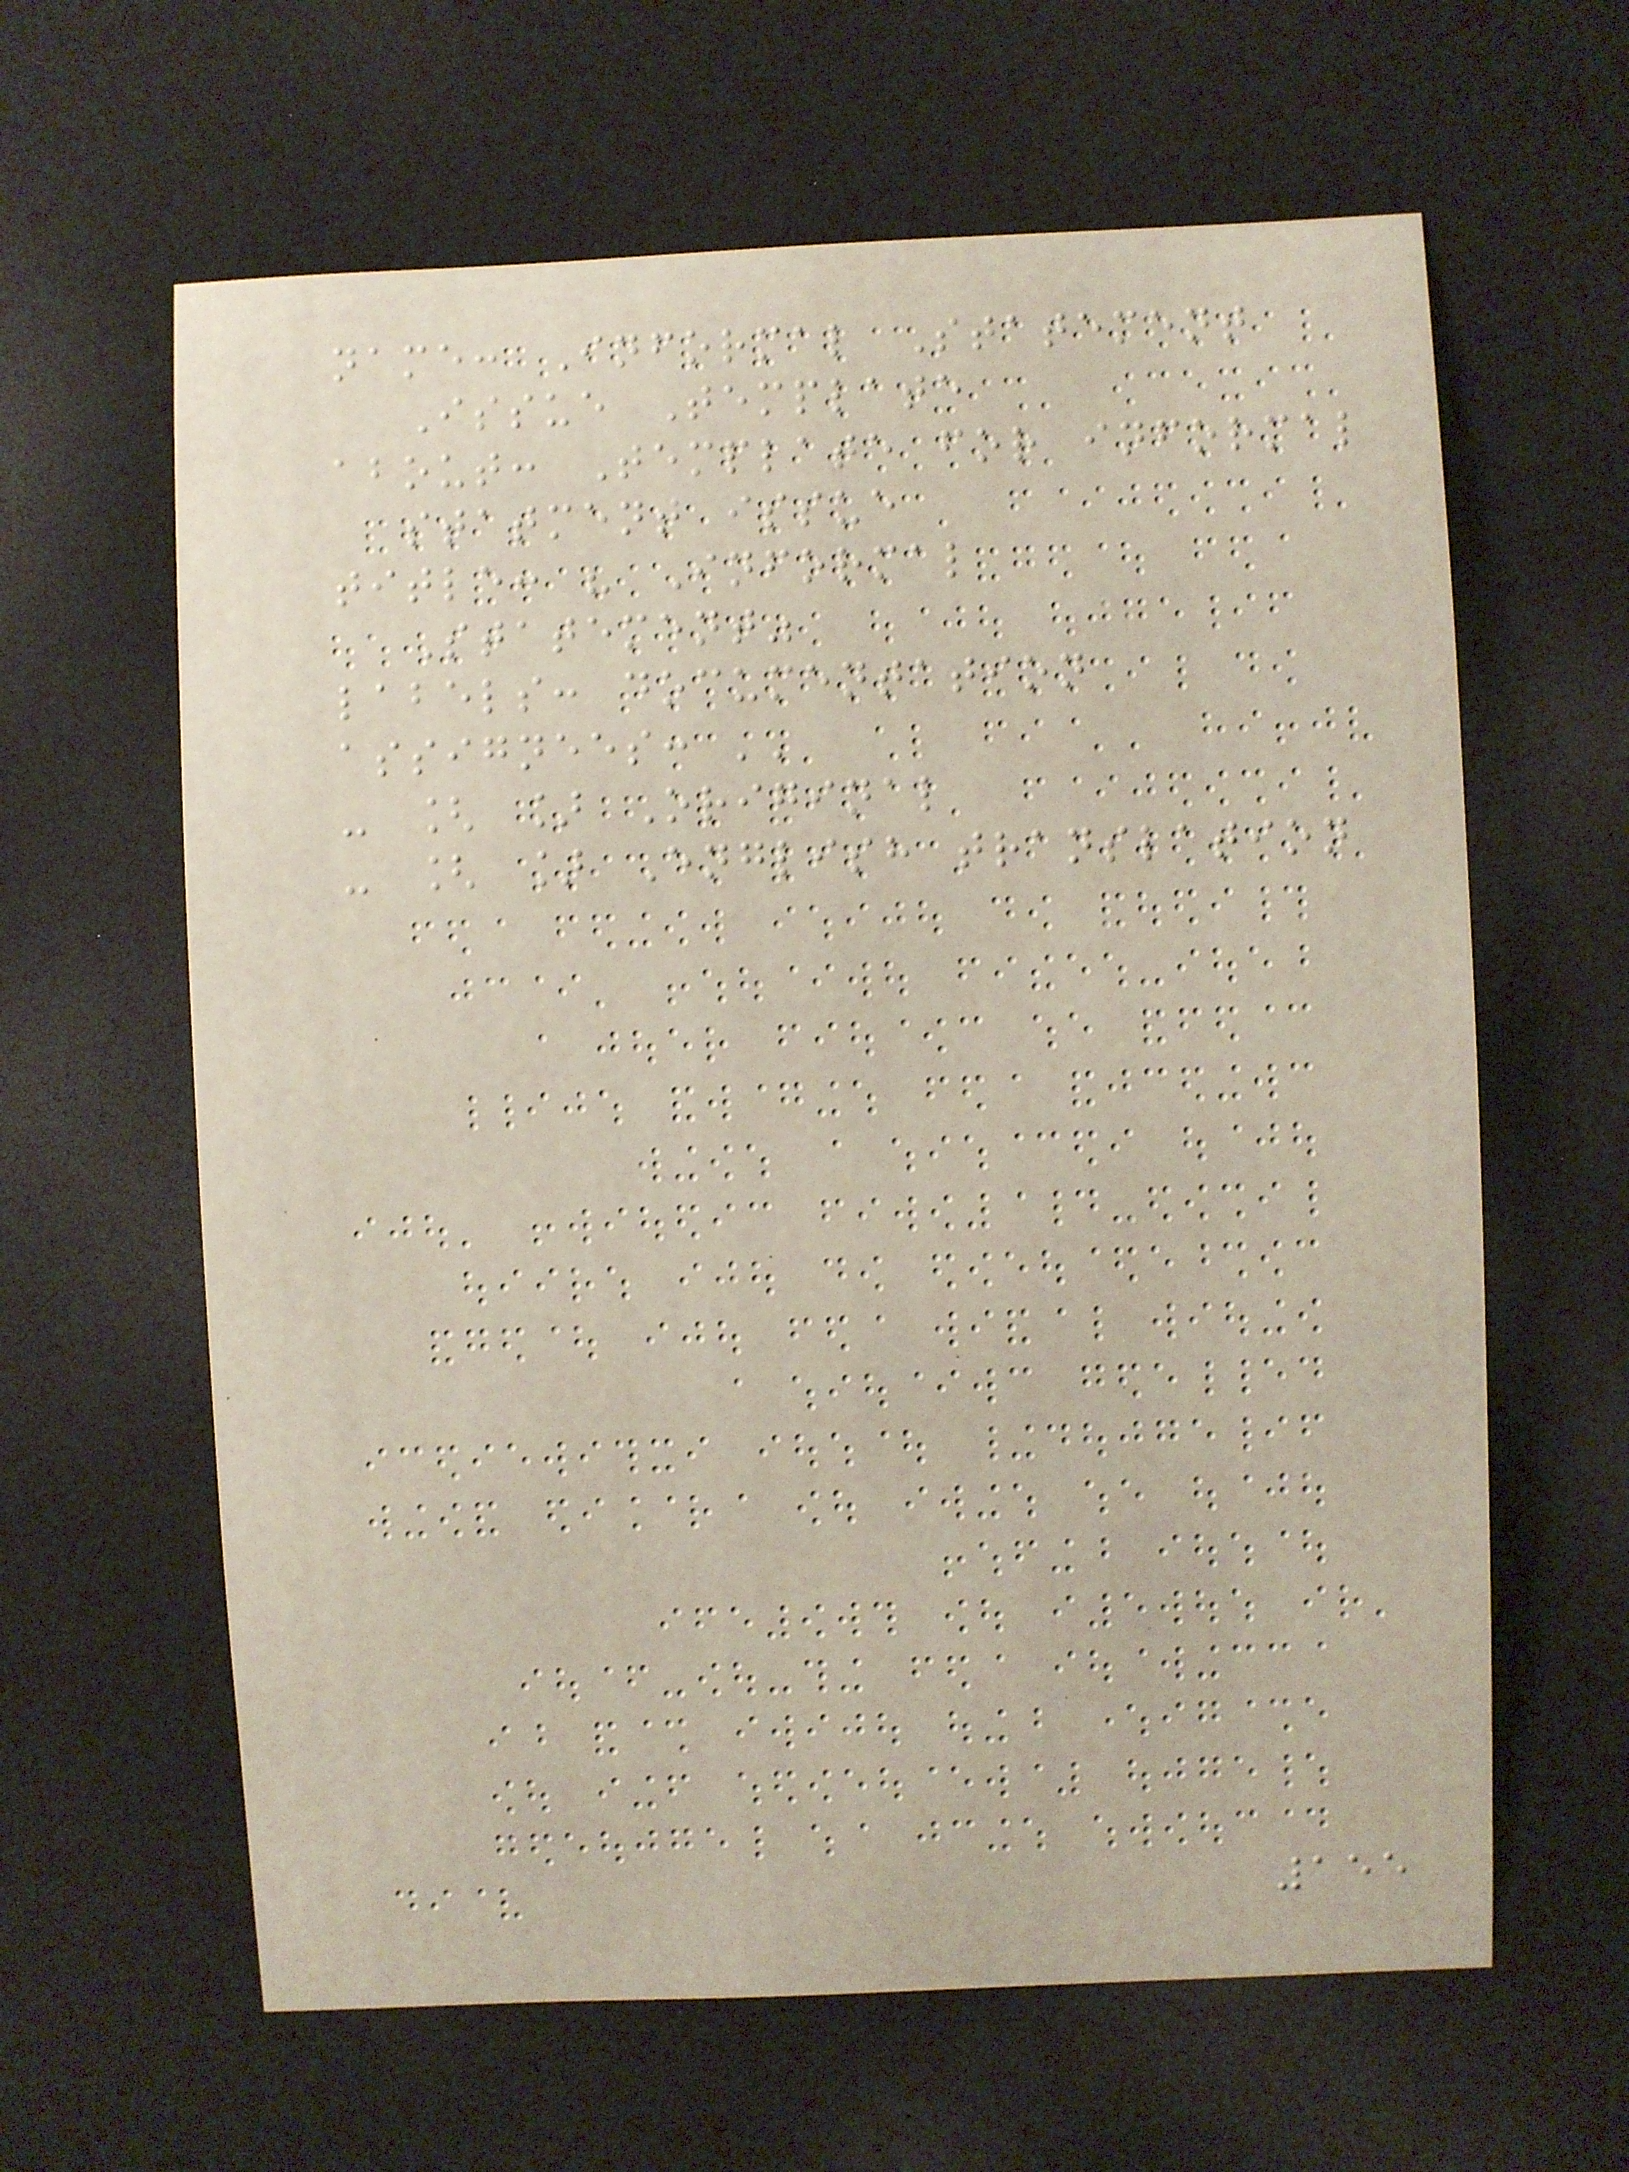name: Informal Statement
Issue Template
about: Template for informal
statment issue
title: " Informal
Statement"
labels: documentation
assignees: ''
- [ ] Original
- [ ] English translation
155
